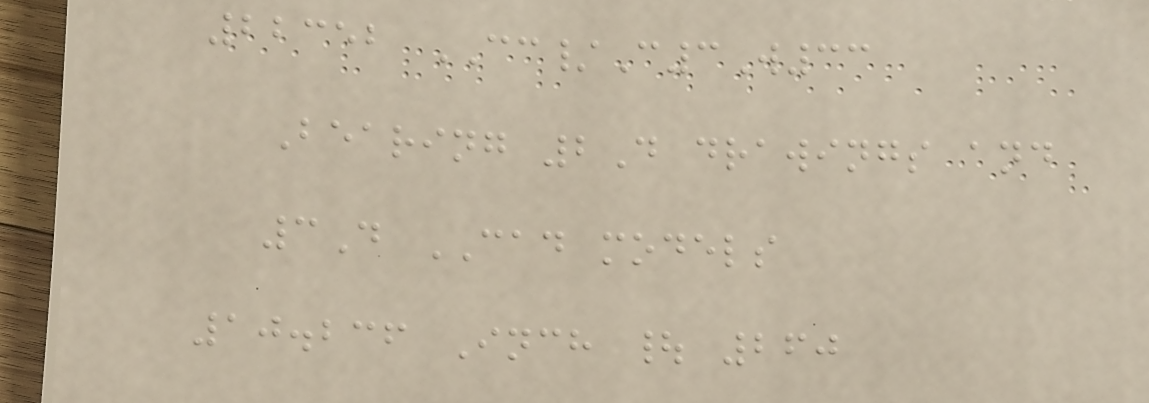22352 CC/C3W33
Bearing 2D drawings and
3D CAD models
10.236 Inch | 260
